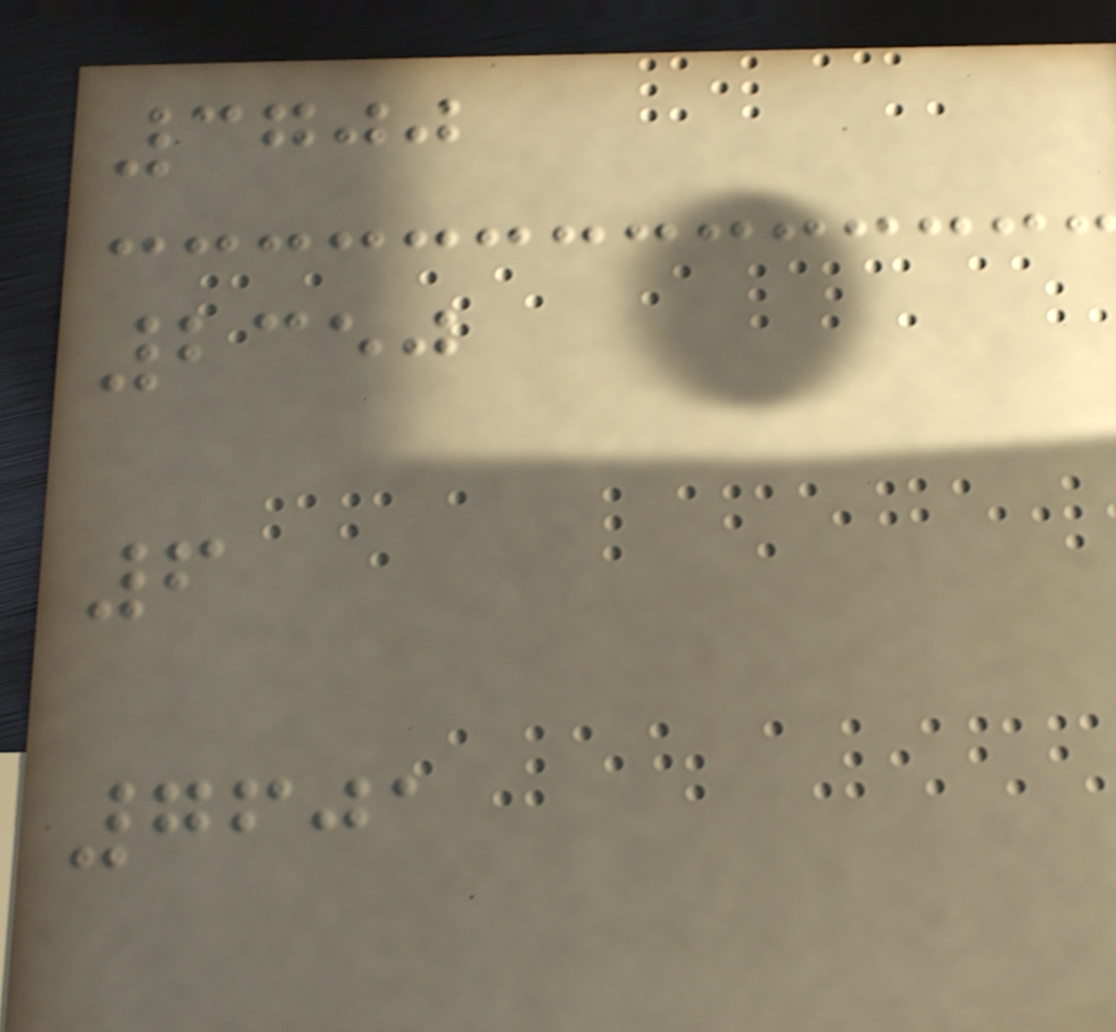3700
2350
6
7601
